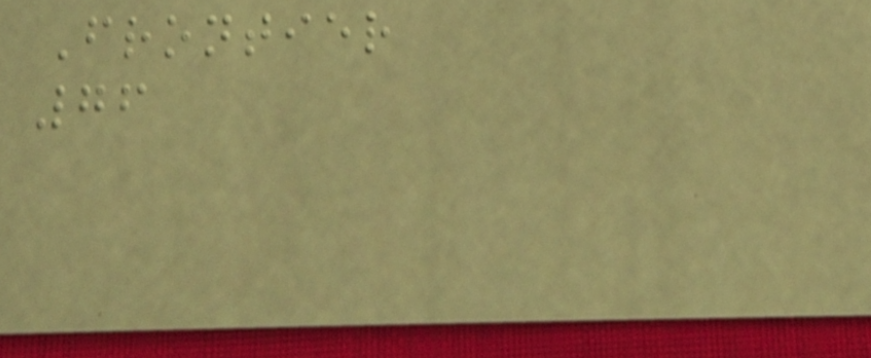Frontier
76
